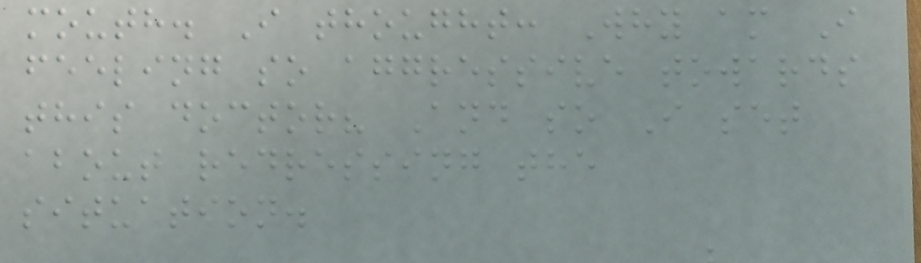mouth. I thought: Why am I
feeling so aggressive towards
this doctor? And so I set
about redressing the
situation.
